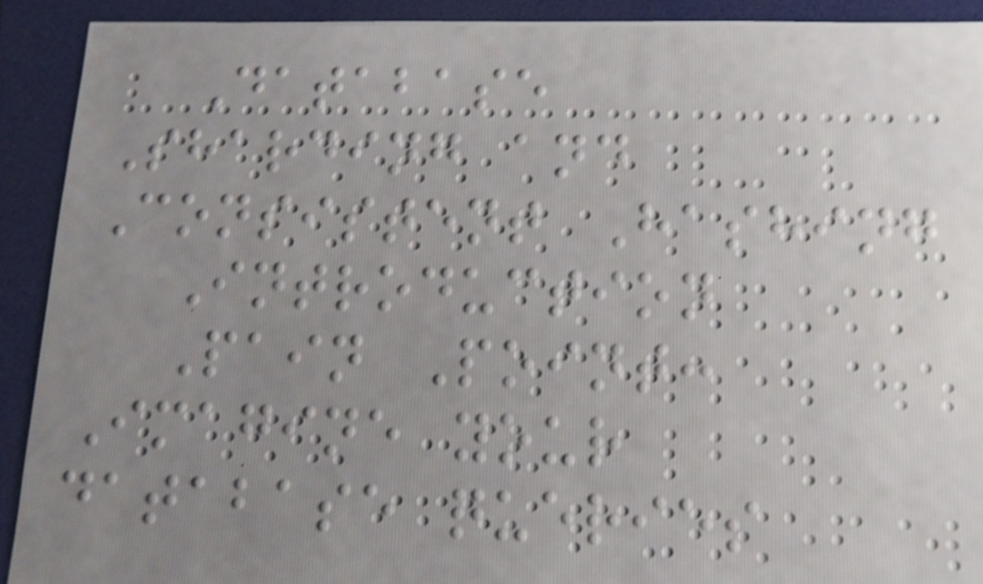Database
Sharding and
Consistent Hashing
Introduction
Pain Point:
Imagine your
database queries
